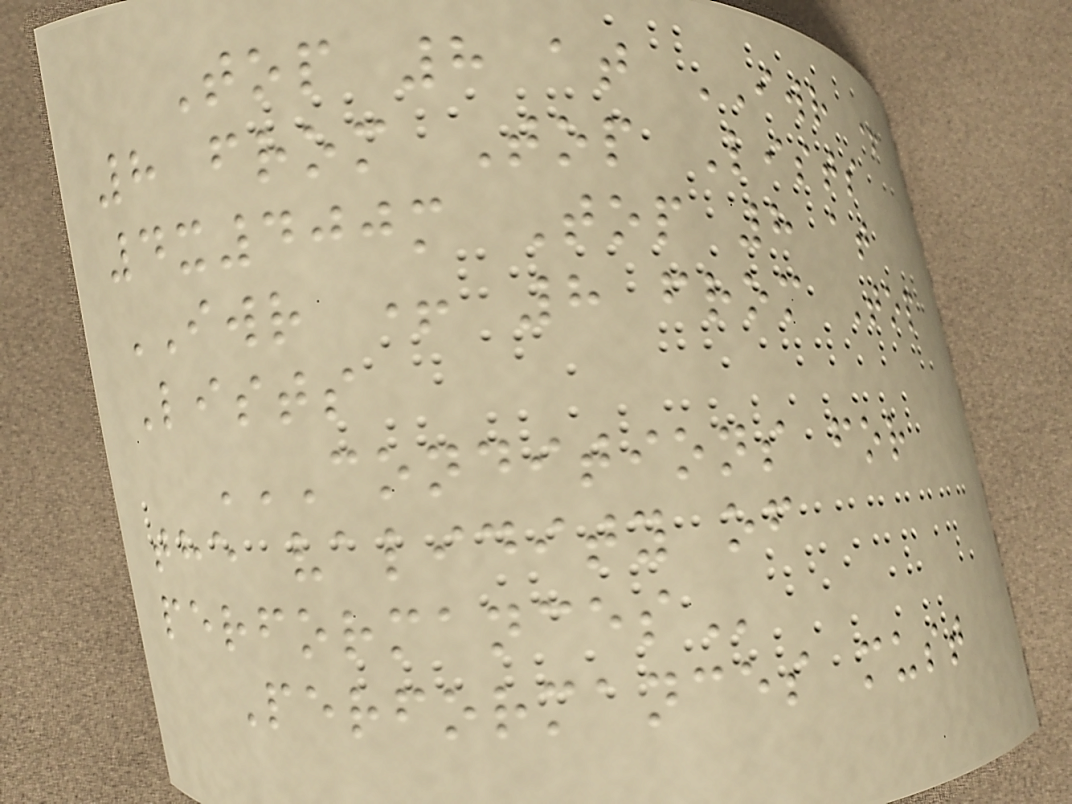Top 8 at IWR +
8 from Top Lists
4x400m Top 8 at
IWR + 8 from Top
Lists
CONDITIONS FOR
THE VALIDITY OF
PERFORMANCES
Performances must
